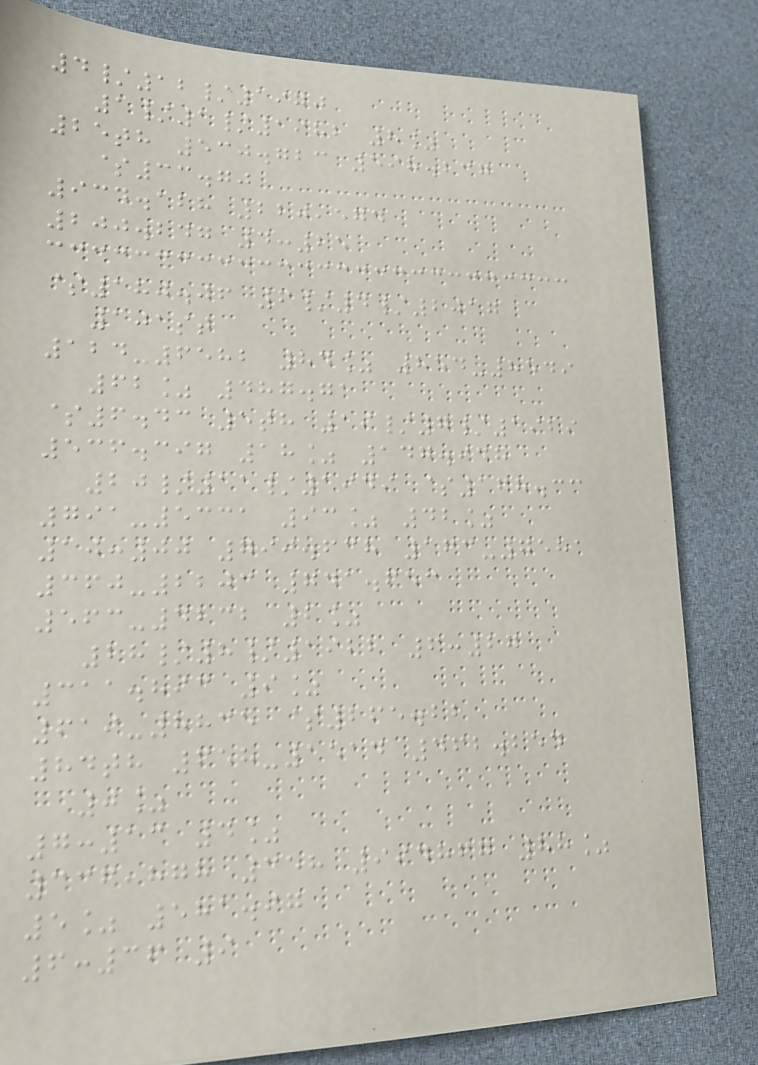4/12/1970
1/1/1982 8%
25th 530.723 598.237
$33.70
934.128 220,574
200.247 4:25
$180.06 6/4/2017
101st
124-6582 84% 854-8549
62% 487.71
$6.43 5th 19/7/1929
536.397 18% 147.948
20/11/1949 $178.33
791-5331 93% 42%
10:00 799.638 163-7581
360-2203 741.653
563-4232 2%
28/8/1922 6:27
311.893 9%
619-8835 $265.22
84th 658-1514 462.254
0%
7:13 4%
336,878 358 994867 88%
5% 581.97
6:36 9
